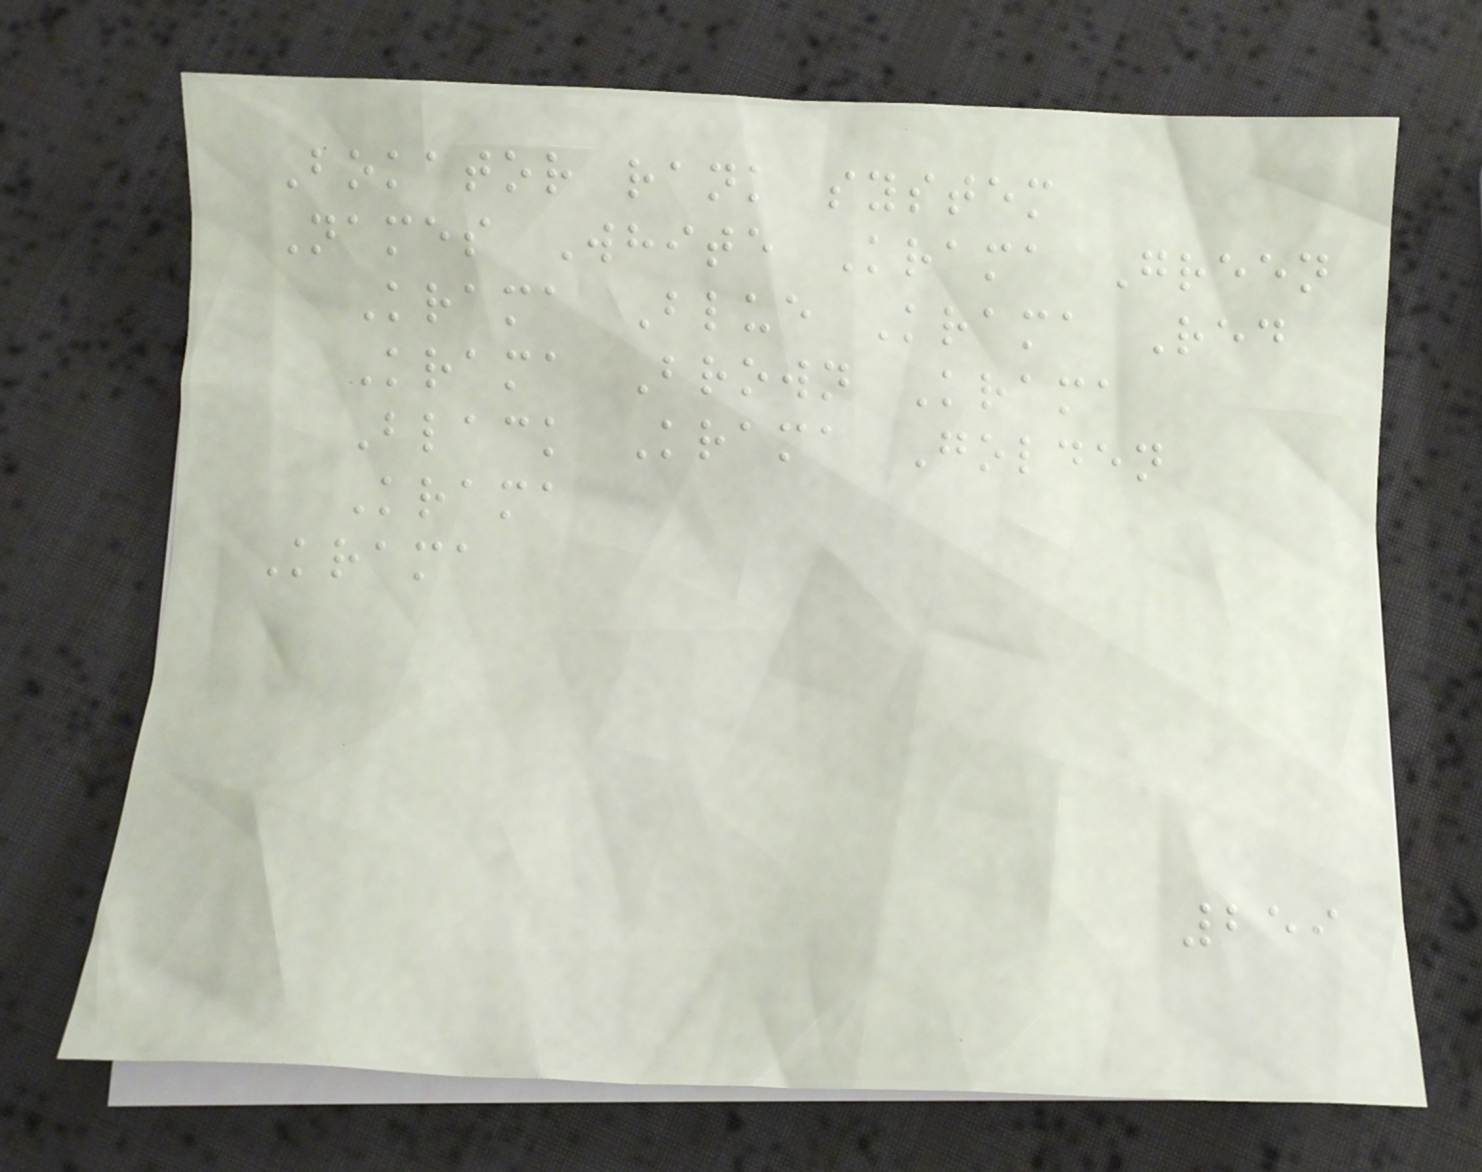Bokator rank system
Names White Krama Green
Krama Blue Krama Red
Krama Brown Krama
Black Krama Golden
Krama
Krama
259
